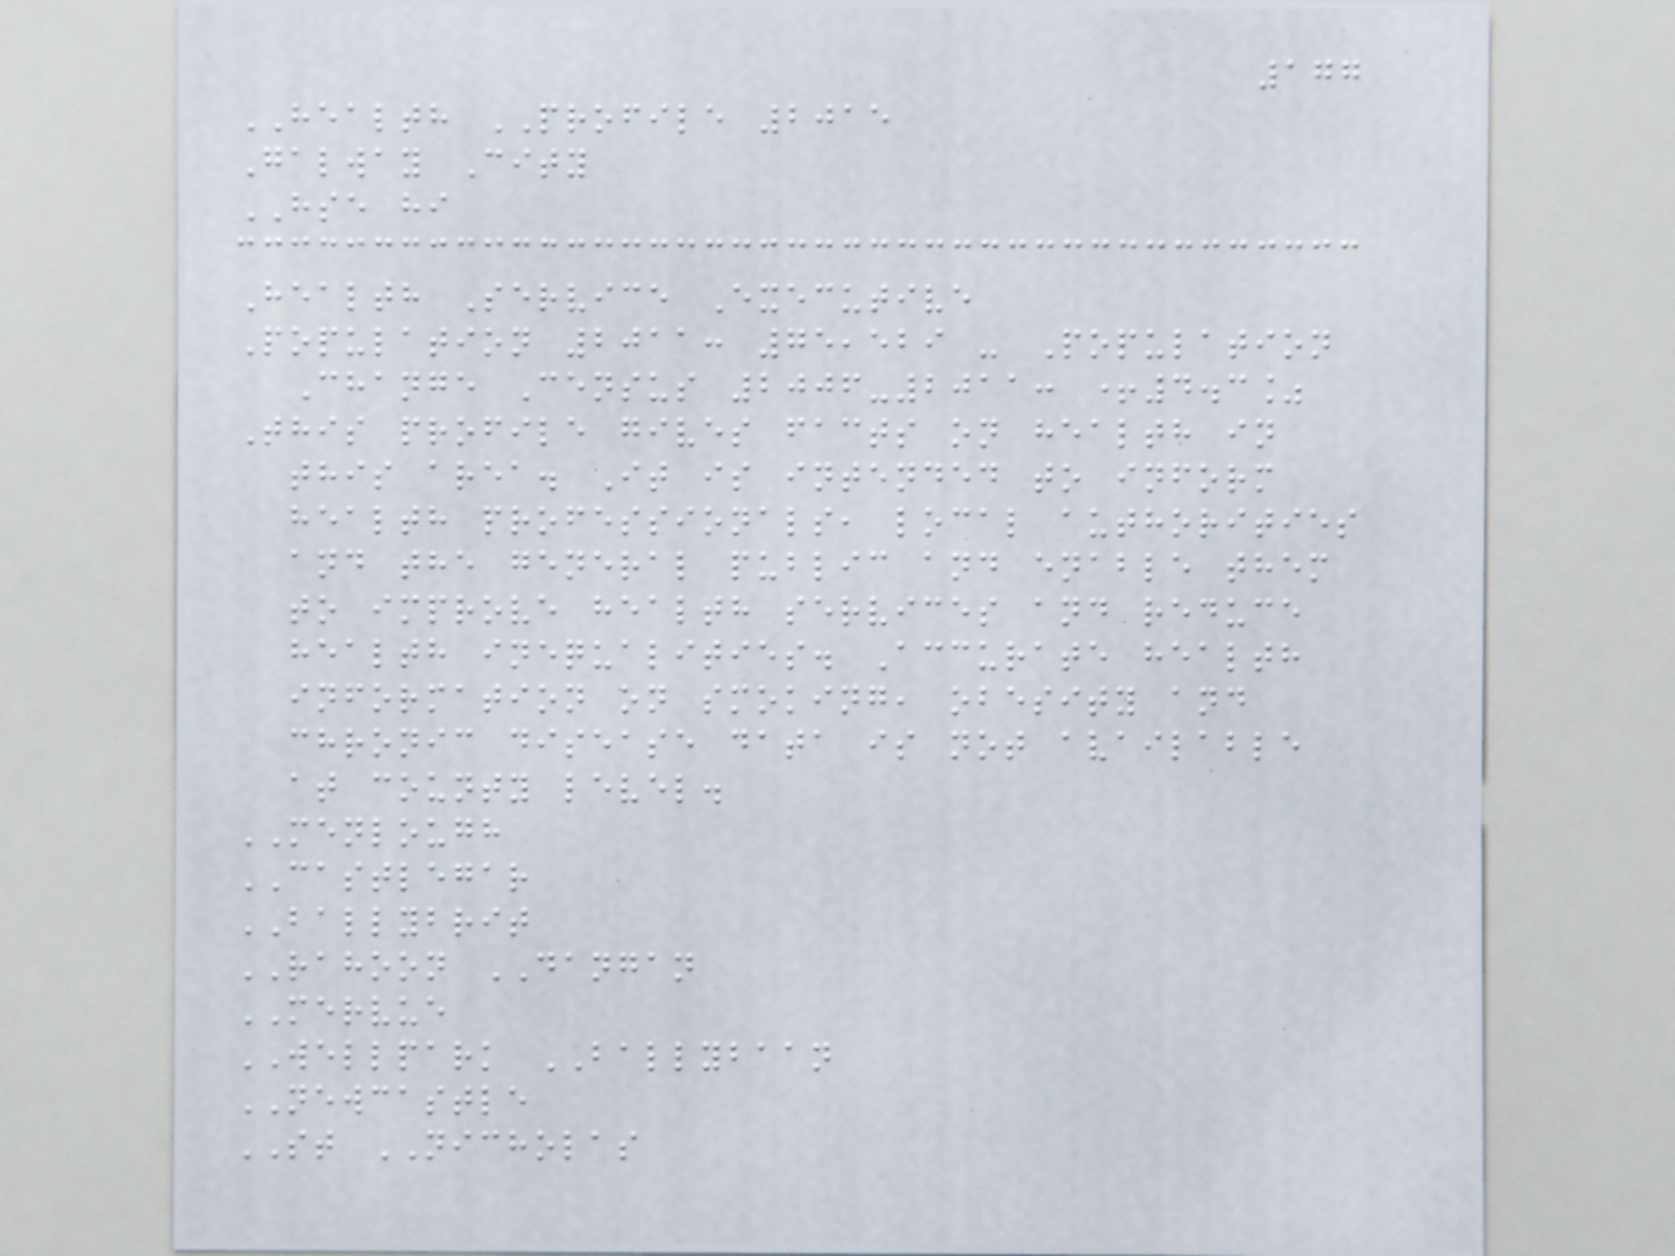177
HEALTH PROFILE 2015
Galway City
HSE hi
Health Service Executive
Population 2011: 75,529 - Population
Change Census 2006-2011: +4.3%
This profile gives facts on health in
this area. It is intended to inform
health professionals, local authorities
and the general public and enable them
to improve health services and reduce
health inequalities. Accurate health
information on smoking, obesity and
chronic disease data is not available
at county level.
MENLOUGH
CASTLEGAR
BALLYBRIT
RAHOON DANGAN
MERVUE
WELLPARK BALLYBAAN
NEWCASTLE
ST NICHOLAS
